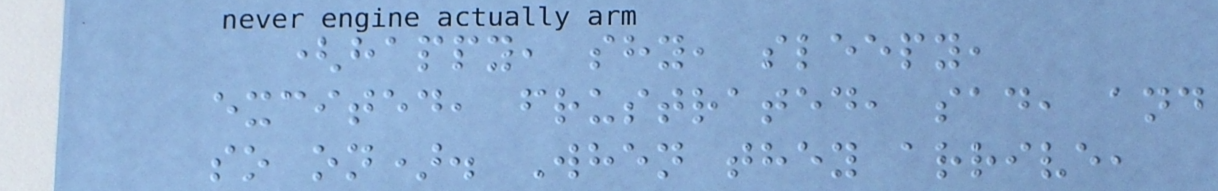(happy, shy, sleepy,
excited, frustrated, sad, and
so on). When they arrive,
